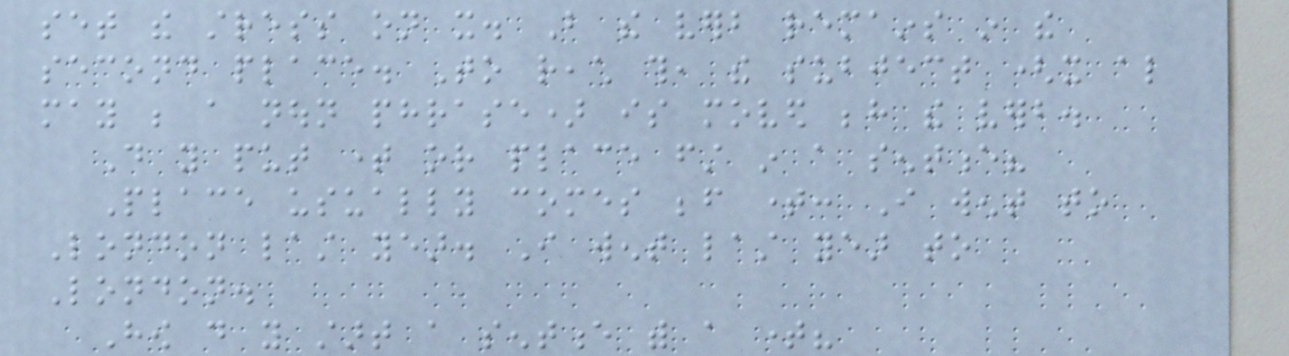set the stress on it. But the verb remains in the
second place. To reach this, the subject (it also
may be a noun phrase) is moved behind the verb.
Do you put time or place first in a sentence?
Place usually comes before time: I went to
London last year. I went last year to
London.
How do you start a sentence with a time?
